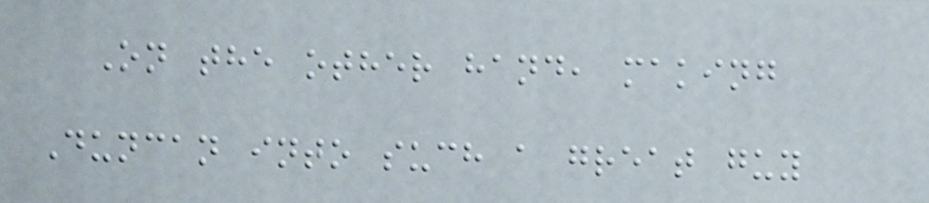On the other hand, making
Duncan into such a great guy
